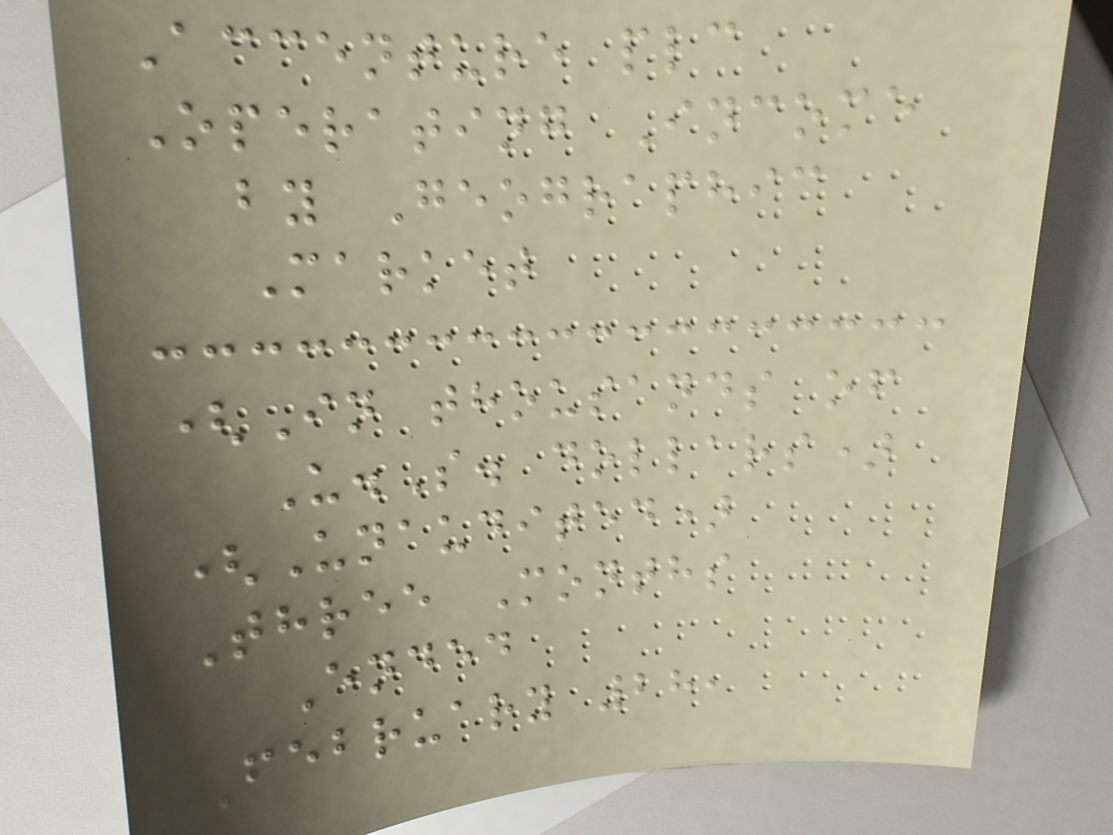Accenture plc
Operating Income
by Geographic
Market
(In thousands of
U.S. dollars)
(Unaudited)
Three Months
Ended
February 28,
